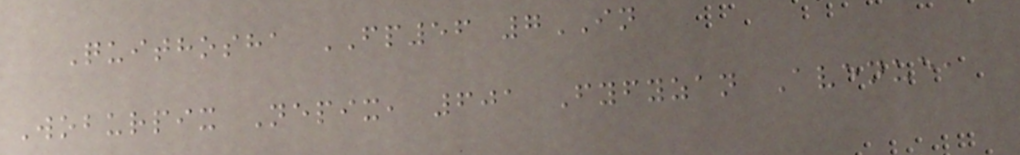Quithosha FP56 7IN
Woburpix Nepix, 601 Fyfyzan Avenue,
